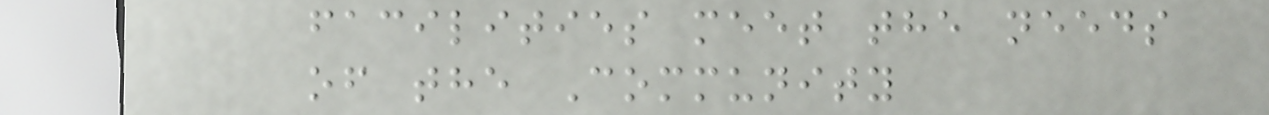facilities meet the needs
of the Community
